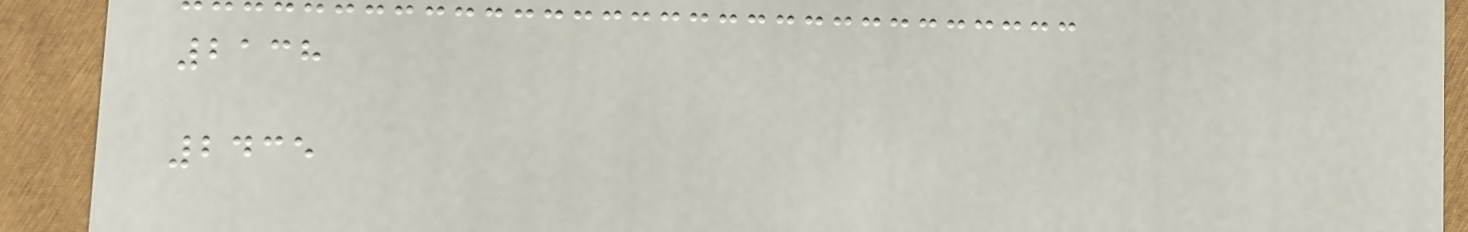2138
2435
